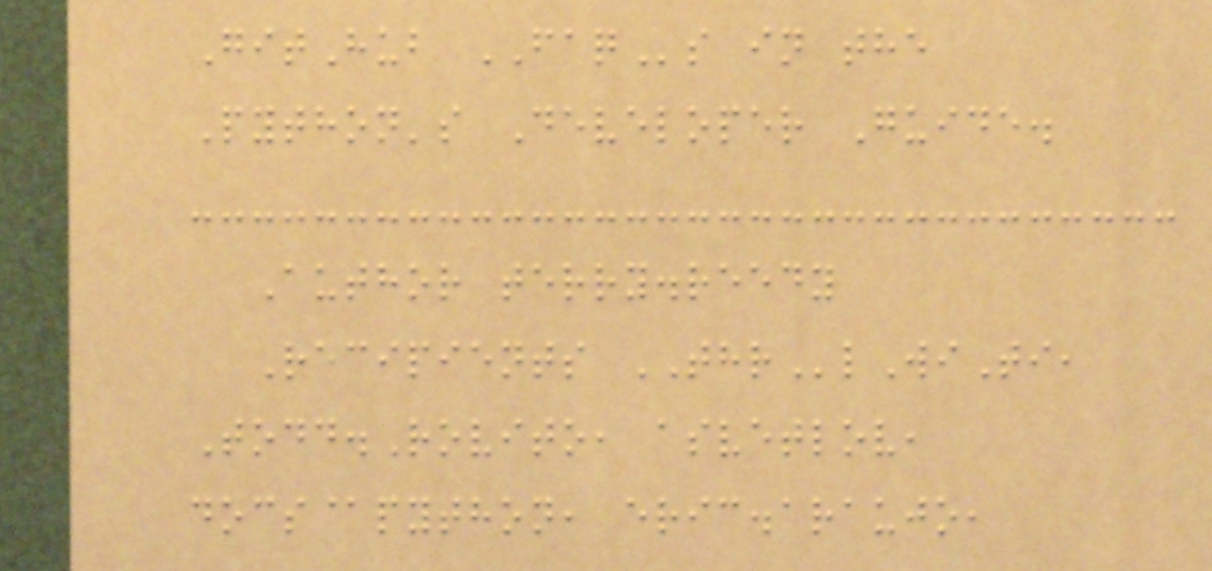GitHub FAQs in the
Python's Developer Guide.
Author terry.reedy
Recipients THRlWiTi,
Todd.Rovito, asvetlov,
docs@python, eric.araujo,
